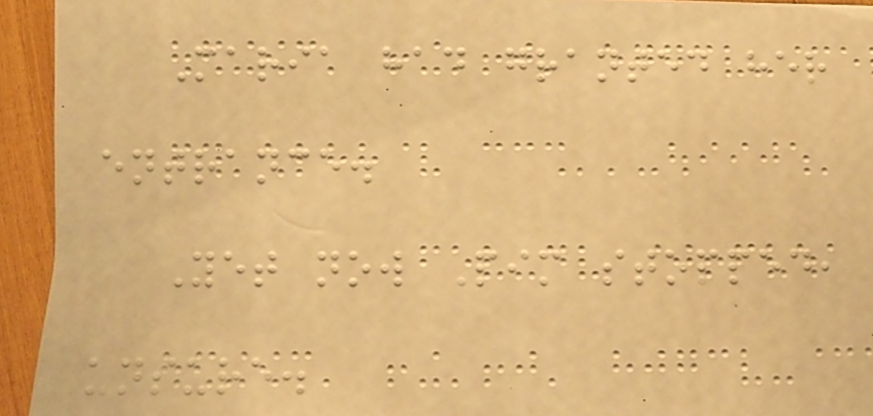Maria had granted her
entrance.
Yet now Pim stopped,
unsure.
